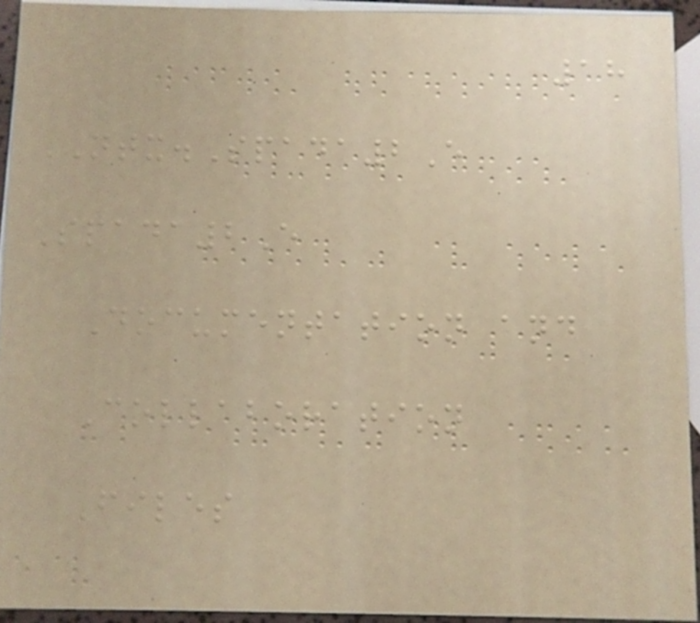18
NTX.Spada2E
Spada2E
Documentation and
Collaboration
Files
